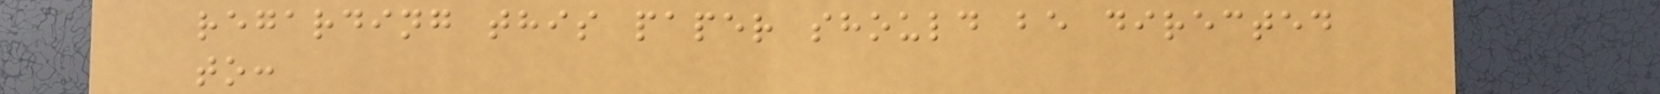regarding this paper should be directed
to:
